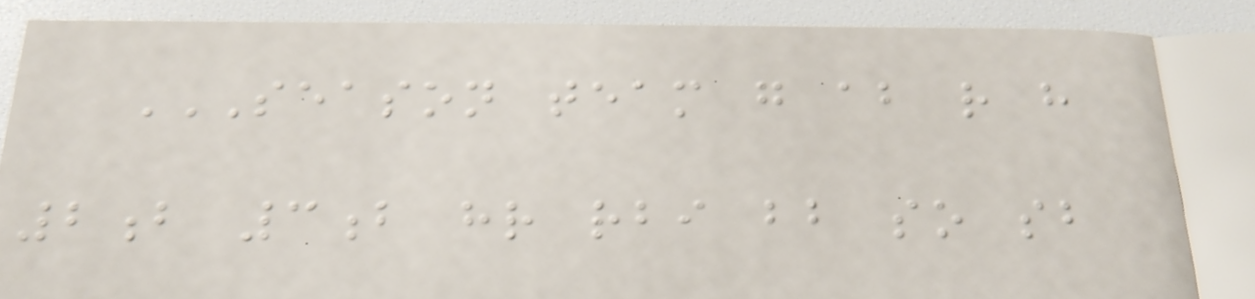SEASON TEAM G AB R H
2B 3B HR RBI BB SO SB
